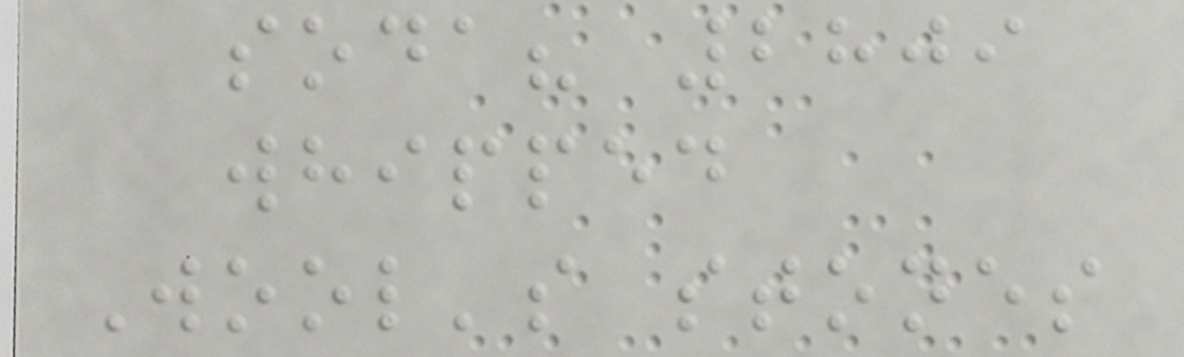soda? 2809
whipped
Wool's stones
